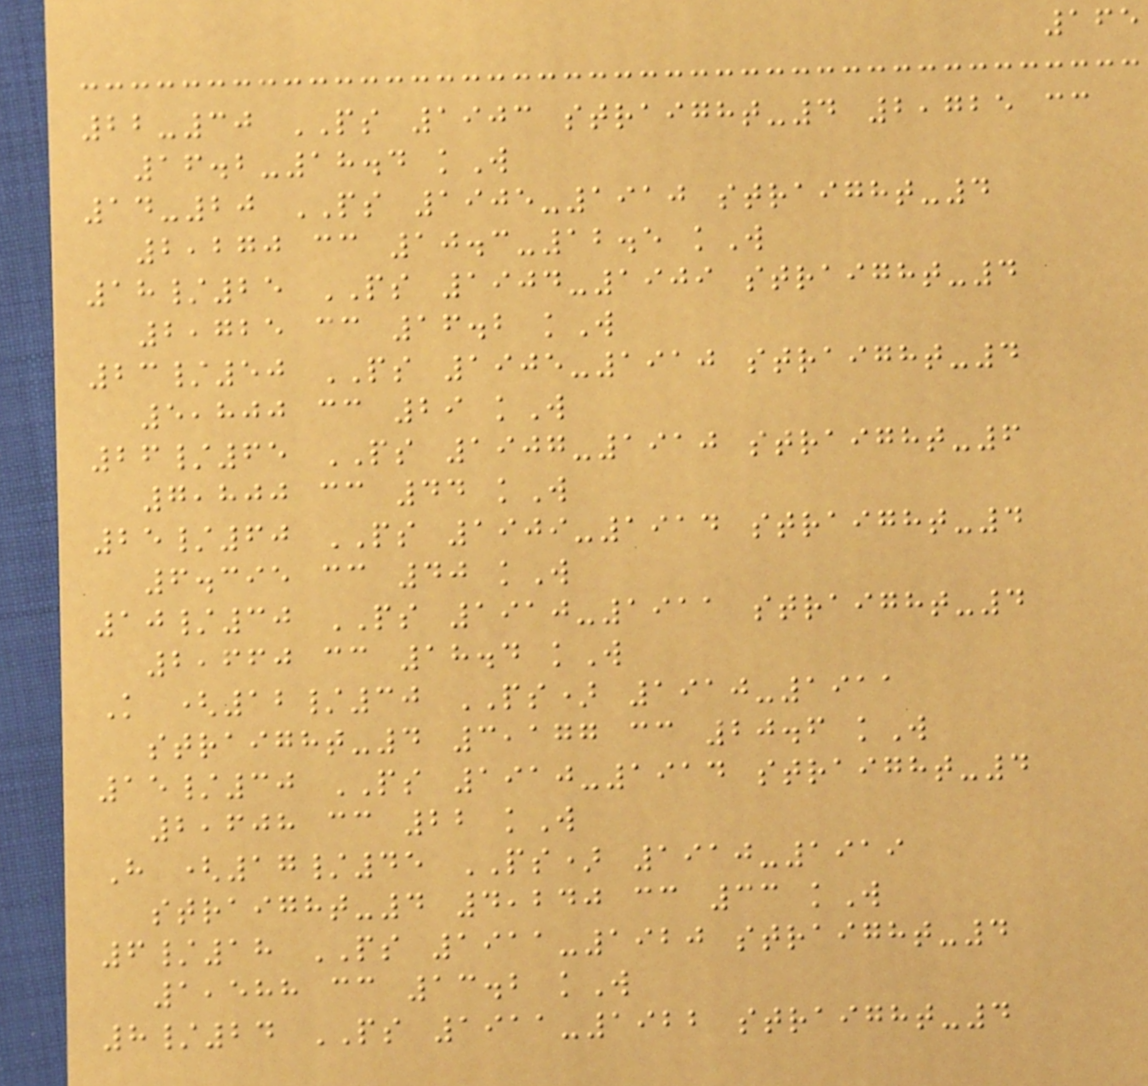165
22-30 PS 1903 straight-4 2,725 cc
16.2-18.4 kW
14-20 PS 1905-1910 straight-4
2,270 cc 10.3-12.5 kW
18/25 PS 1904-1909 straight-4
2,725 cc 16.2 kW
23/50 PS 1905-1910 straight-4
5,800 cc 29 kW
26/65 PS 1907-1910 straight-6
7,800 cc 44 kW
25/60 PS 1909-1914 straight-4
6.395 cc 40 kW
10/30 PS 1910-1911 straight-4
2,660 cc 18.4 kW
K (12/30 PS) 1910-1911
straight-4 3,177 cc 20.6 kW
15/30 PS 1910-1914 straight-4
2,608 cc 22 kW
H (17/45 PS) 1910-1919
straight-4 4,240 cc 33 kW
6/18 PS 1911-1920 straight-4
1,588 cc 13.2 kW
8/24 PS 1911-1922 straight-4
